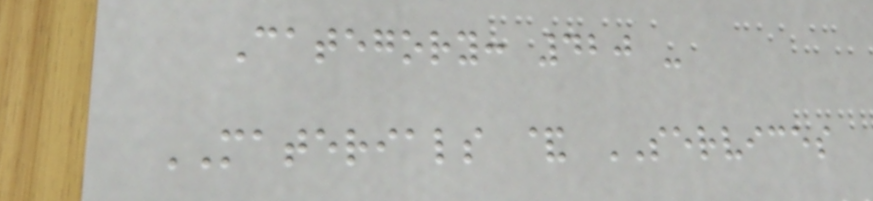Category: 420 -
MATERIALS & SERVICES
